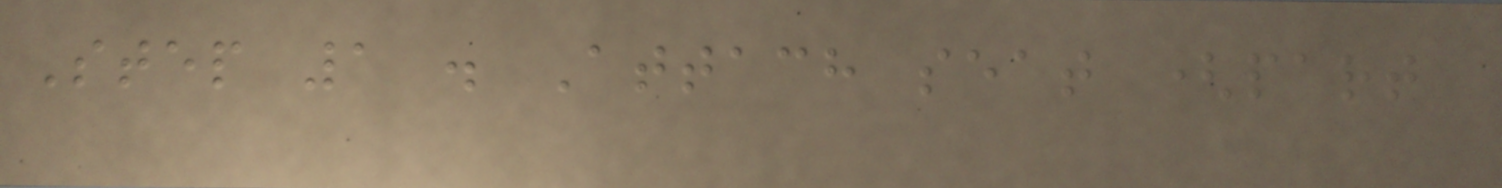Step 1 . Attach seat (part
